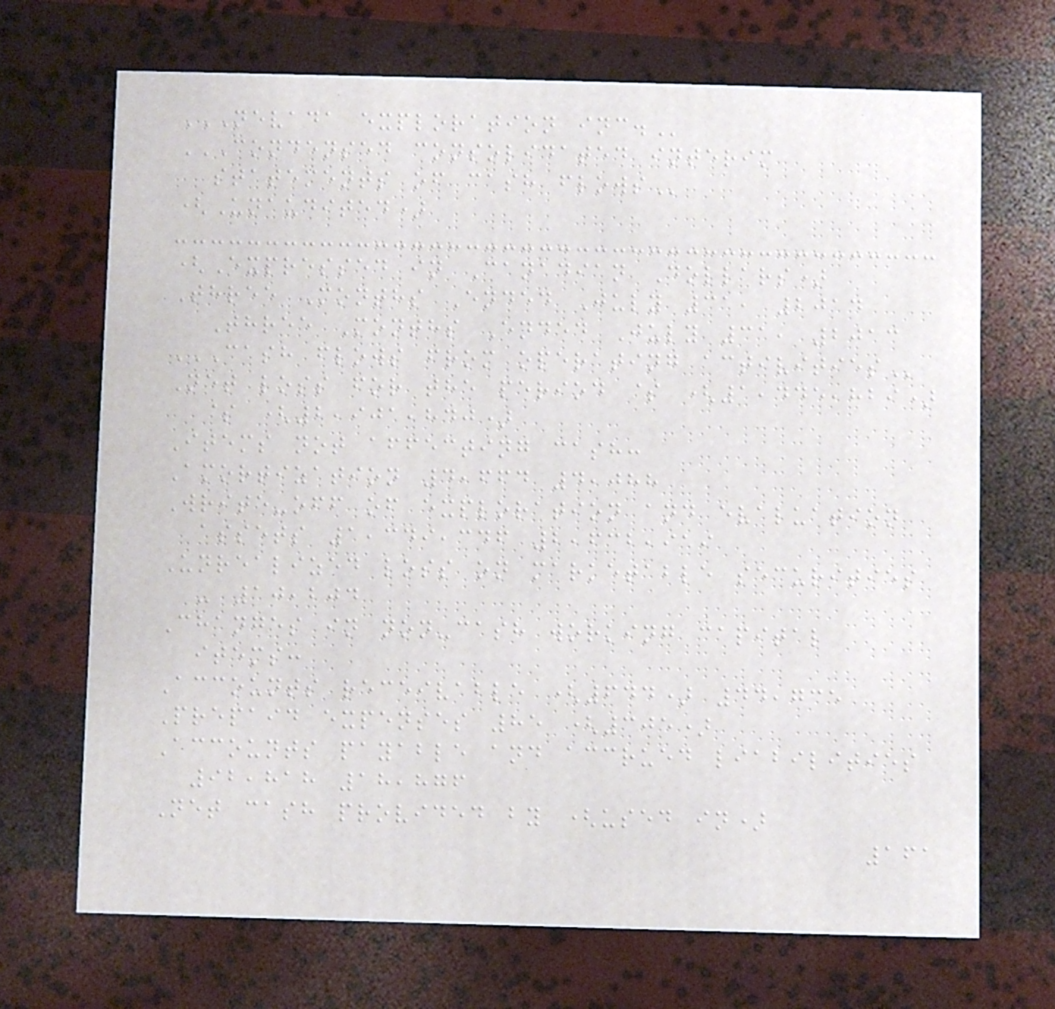NEVADA EXPLORATION INC.
CONDENSED CONSOLIDATED INTERIM
STATEMENTS OF CASH FLOWS
(Unaudited)
(Expressed in Canadian Dollars)
Three Months Ended July 31, 2014
Three Months Ended July 31, 2013
CASH FLOWS FROM OPERATING ACTIVITIES
Net loss for the period $ (1,445,829)
$ (2,901,840)
Items not affecting cash:
Amortization 4,664 4,088
Write-off of exploration and evaluation
assets 1,349,346 2,632,919
Unrealized loss on marketable securities
- 10,204
Changes in non-cash working capital
items:
Accounts receivable (644) 44,735
Prepaid expenses 85 (305)
Accounts payable and accrued liabilities
92,818 18,876
Net cash provided by (used in)
161
